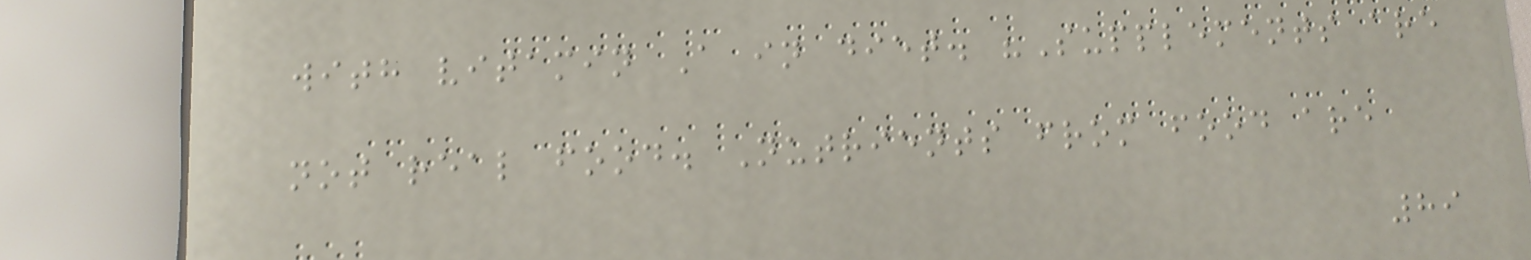with vitamin A in diet. "Supplements are
not real food. Nutrients from food are
89
